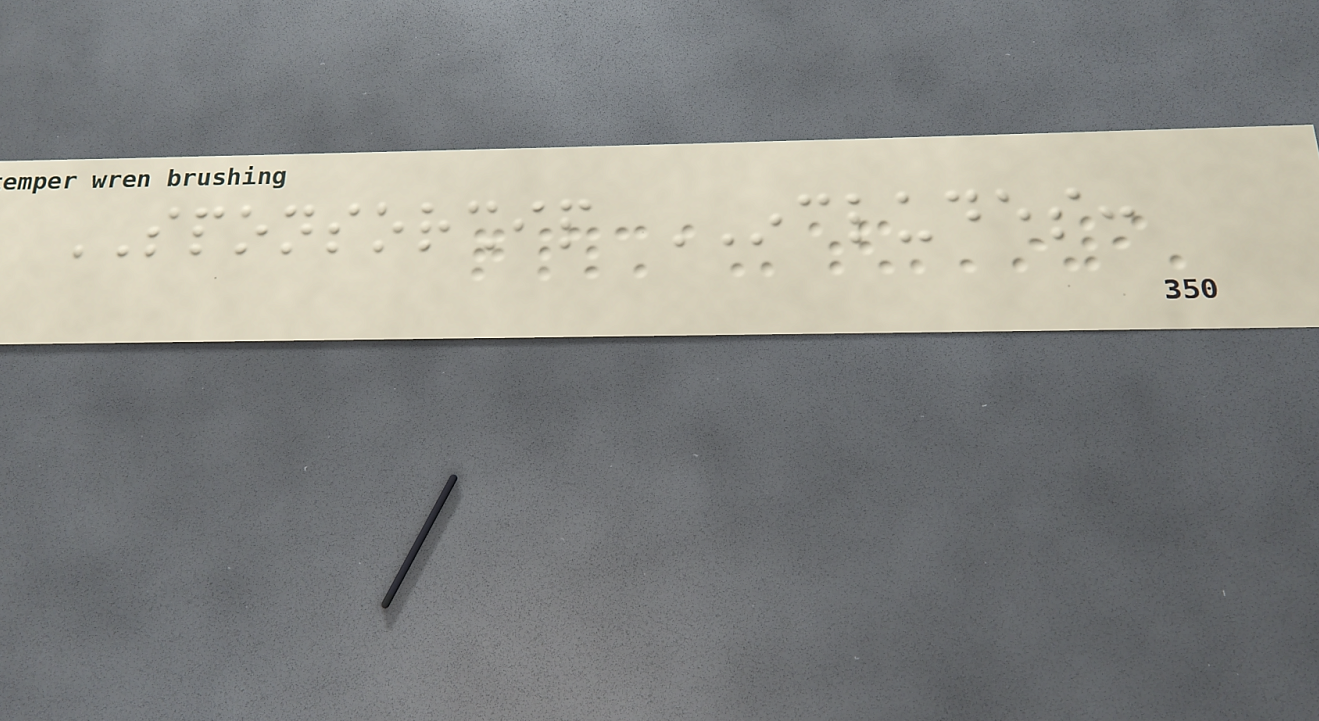SPONSORSHIP INCLUDES:
